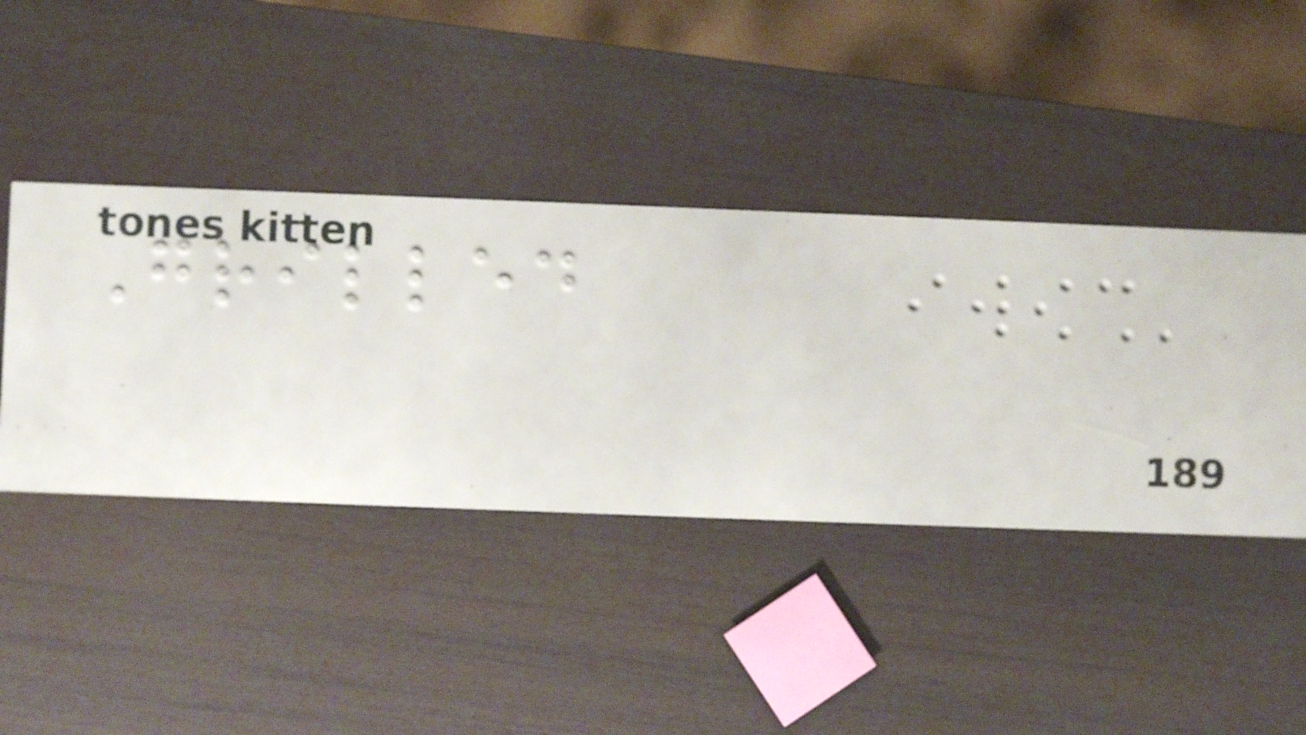Grilled
